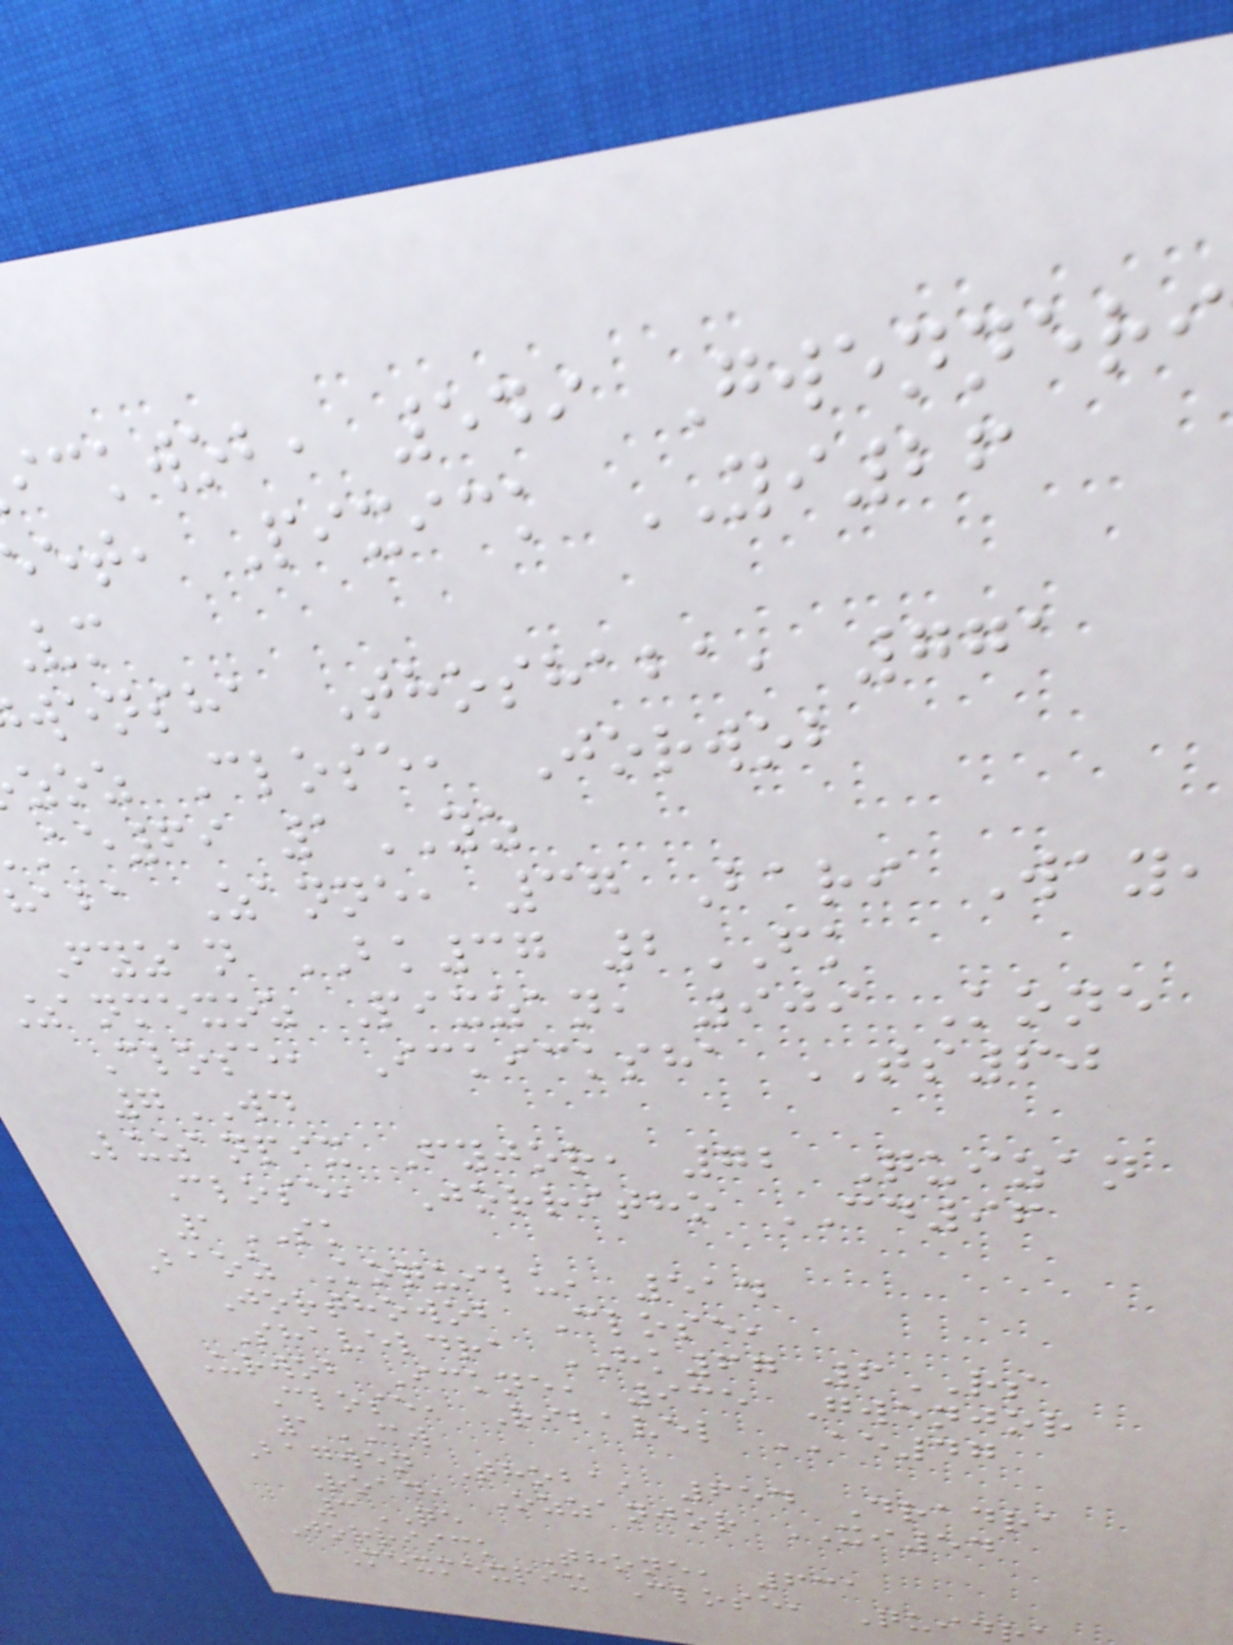ickwob, 549 Gwenneri
et, Pixick YI26
wensha Thoshaba, 771
zoz Close, Jorwob
ae69 1YZ
haba Zanne, 37 Bari Way,
Fyzan BK37 2FK
zanmexoz Pixzan, 909 Kone
Close, Ickicksha TS60
7WD
Luzanpix Fyjor, 72 Quizan
Close, Jorritho CD96
1SK
Baoz Koquilu, 514
Jorthowob Close,
Shaveldra HK67 6RS
Urwob Ickne, 935 Gwenjor
Close, Ribavel AE47
1CW
Bagwen Thoba, 654 Dradra
Road, Ozzanjor XI54
3QE
Jorriick Thone, 631
Mexmexpix Close, Quid
